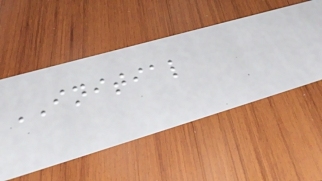INITIAL
